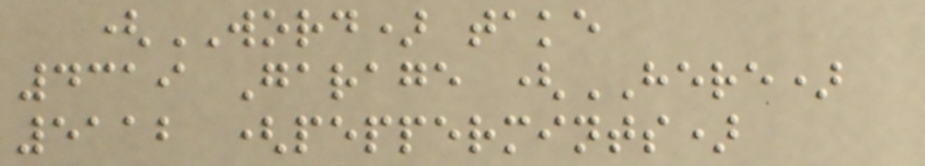(WORD) take
4319 Garage (HERE)
5112 (peppermints)
